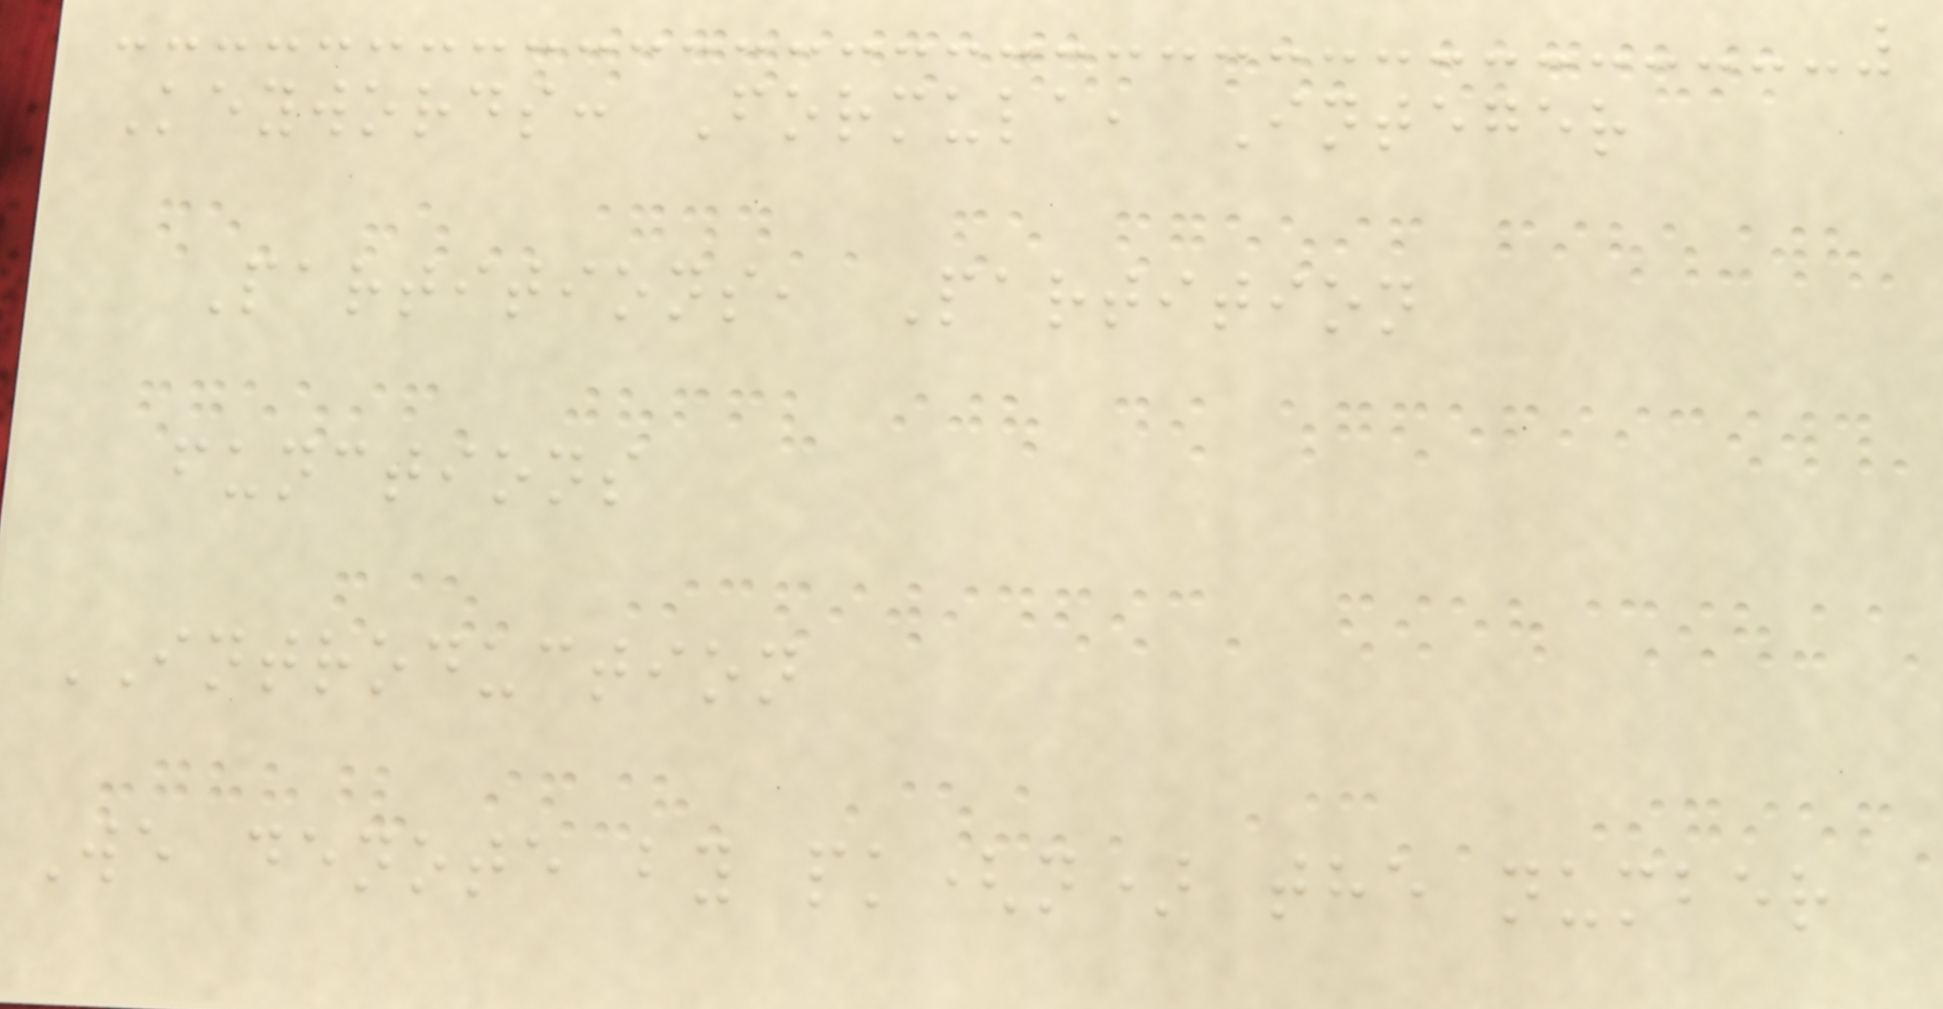Keywords: Formula, Integer
Partitions, Partition
functions
INTRODUCTION
We denote by pk(n) the number
